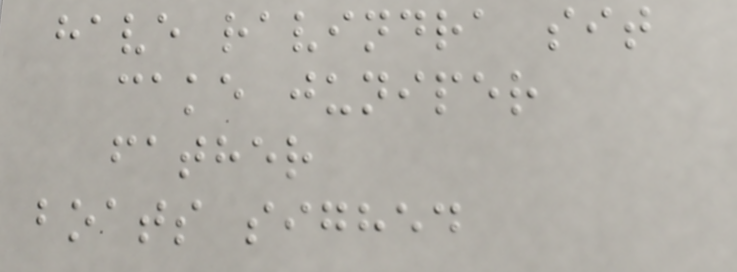have ravindra sit
cake juniper
father
boats sighed
